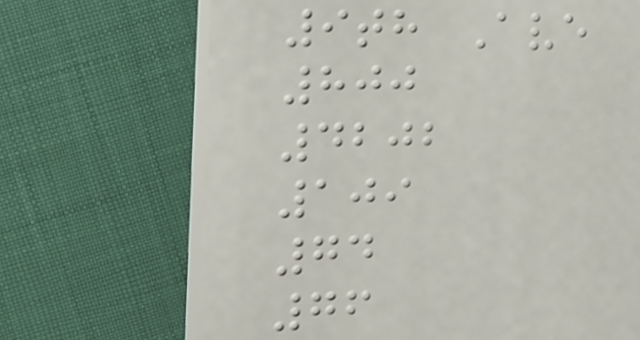9th Ave
800
4202
109
74
76
